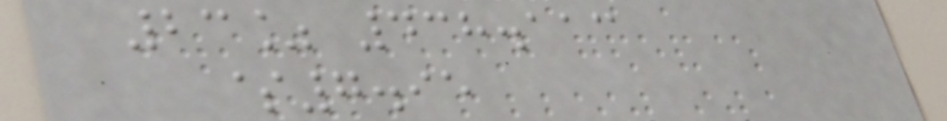23% 438.113
$7.95
